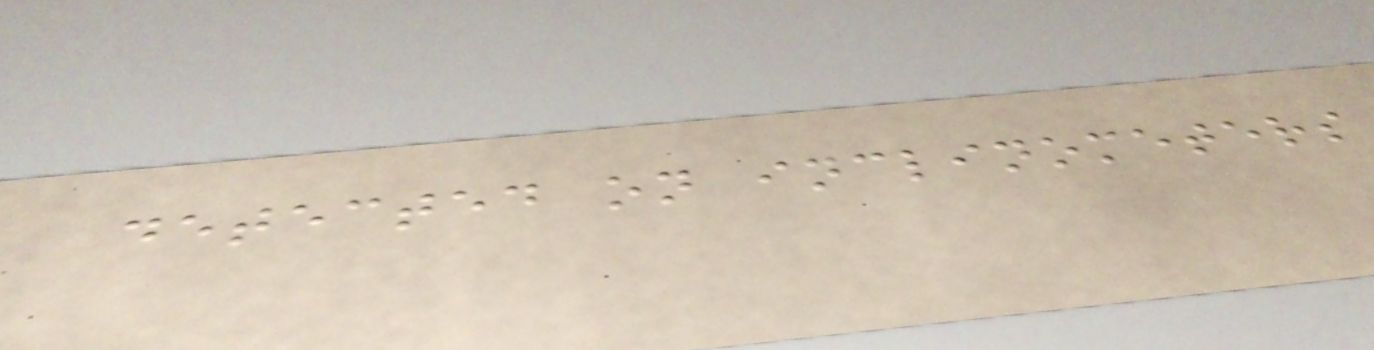detected on inclinometers
